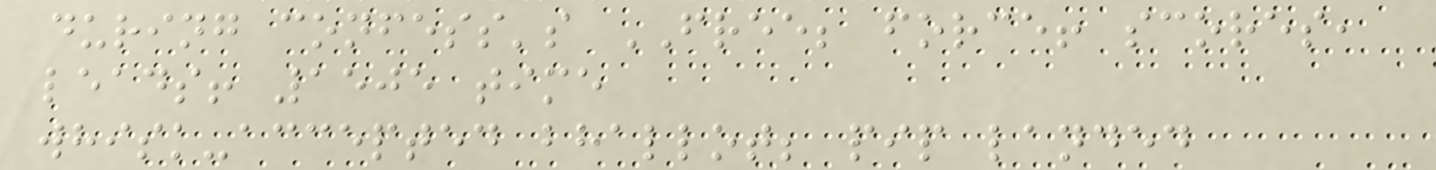during confess's FREE; force! scores,
leads! 1505 time
whisk-accepted bhallot; pip landed
